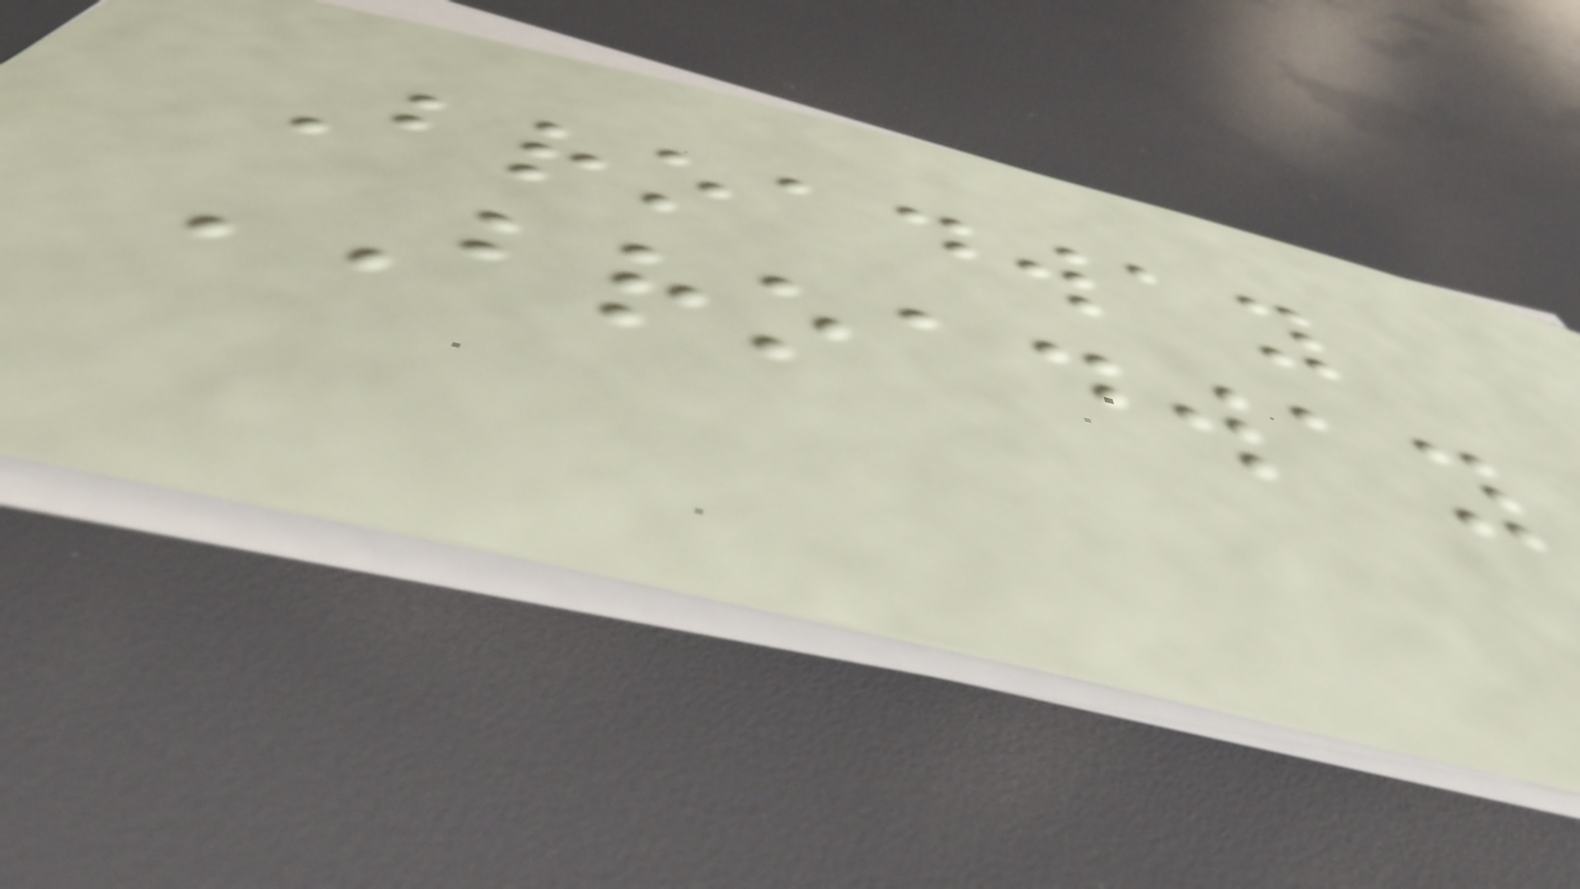Broadway
BROADWAY
